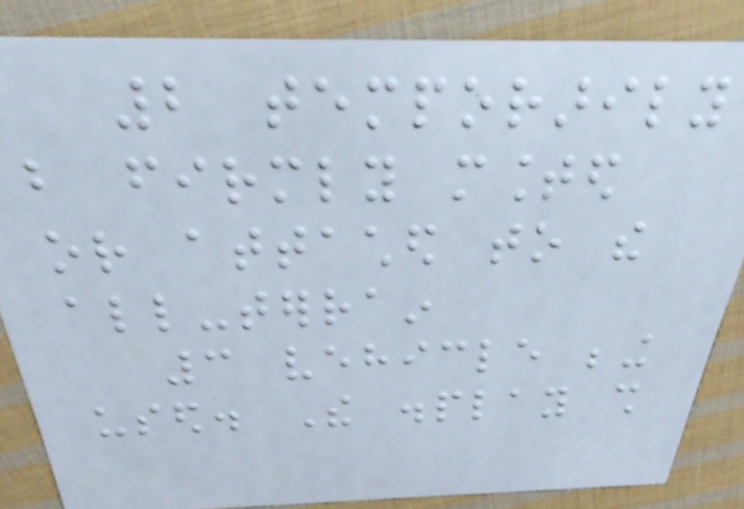2 temporarily
but firmly mounted
or attached to the
all-terrain
3 vehicle being
used. The display shall
